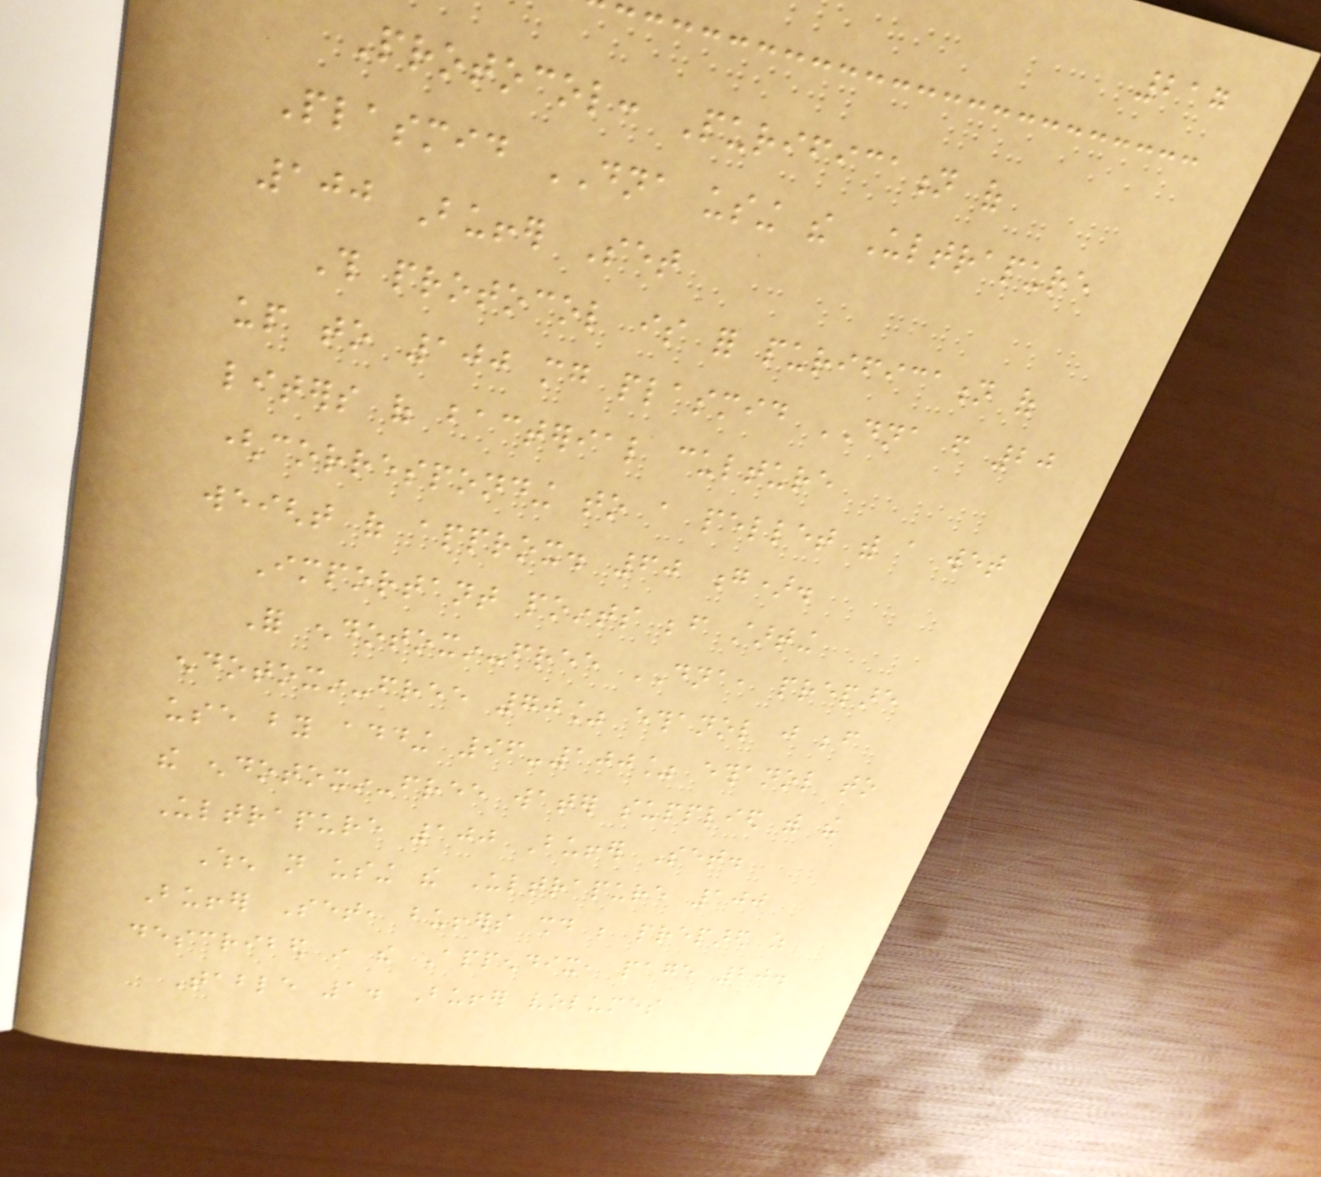217
Protocol: Purification of
Plasmid DNA using the Ultrapure
100 Buffer Set
This protocol is for purification of
up to 100 mg plasmid DNA from 20
liters of bacterial culture
(corresponding to a pellet with a wet
weight of approx. 60 g).
Important points before starting
For endotoxin-free DNA, prepare
endotoxin-free 70% ethanol just before
use by adding 96-100% ethanol to
the endotoxin-free water supplied with the
Ultrapure 100 Buffer Set.
When not using the Ultrapure 100
Buffer Set, buffers should be prepared as
described in the Appendix, page 20.
Table 1. Buffer volumes
